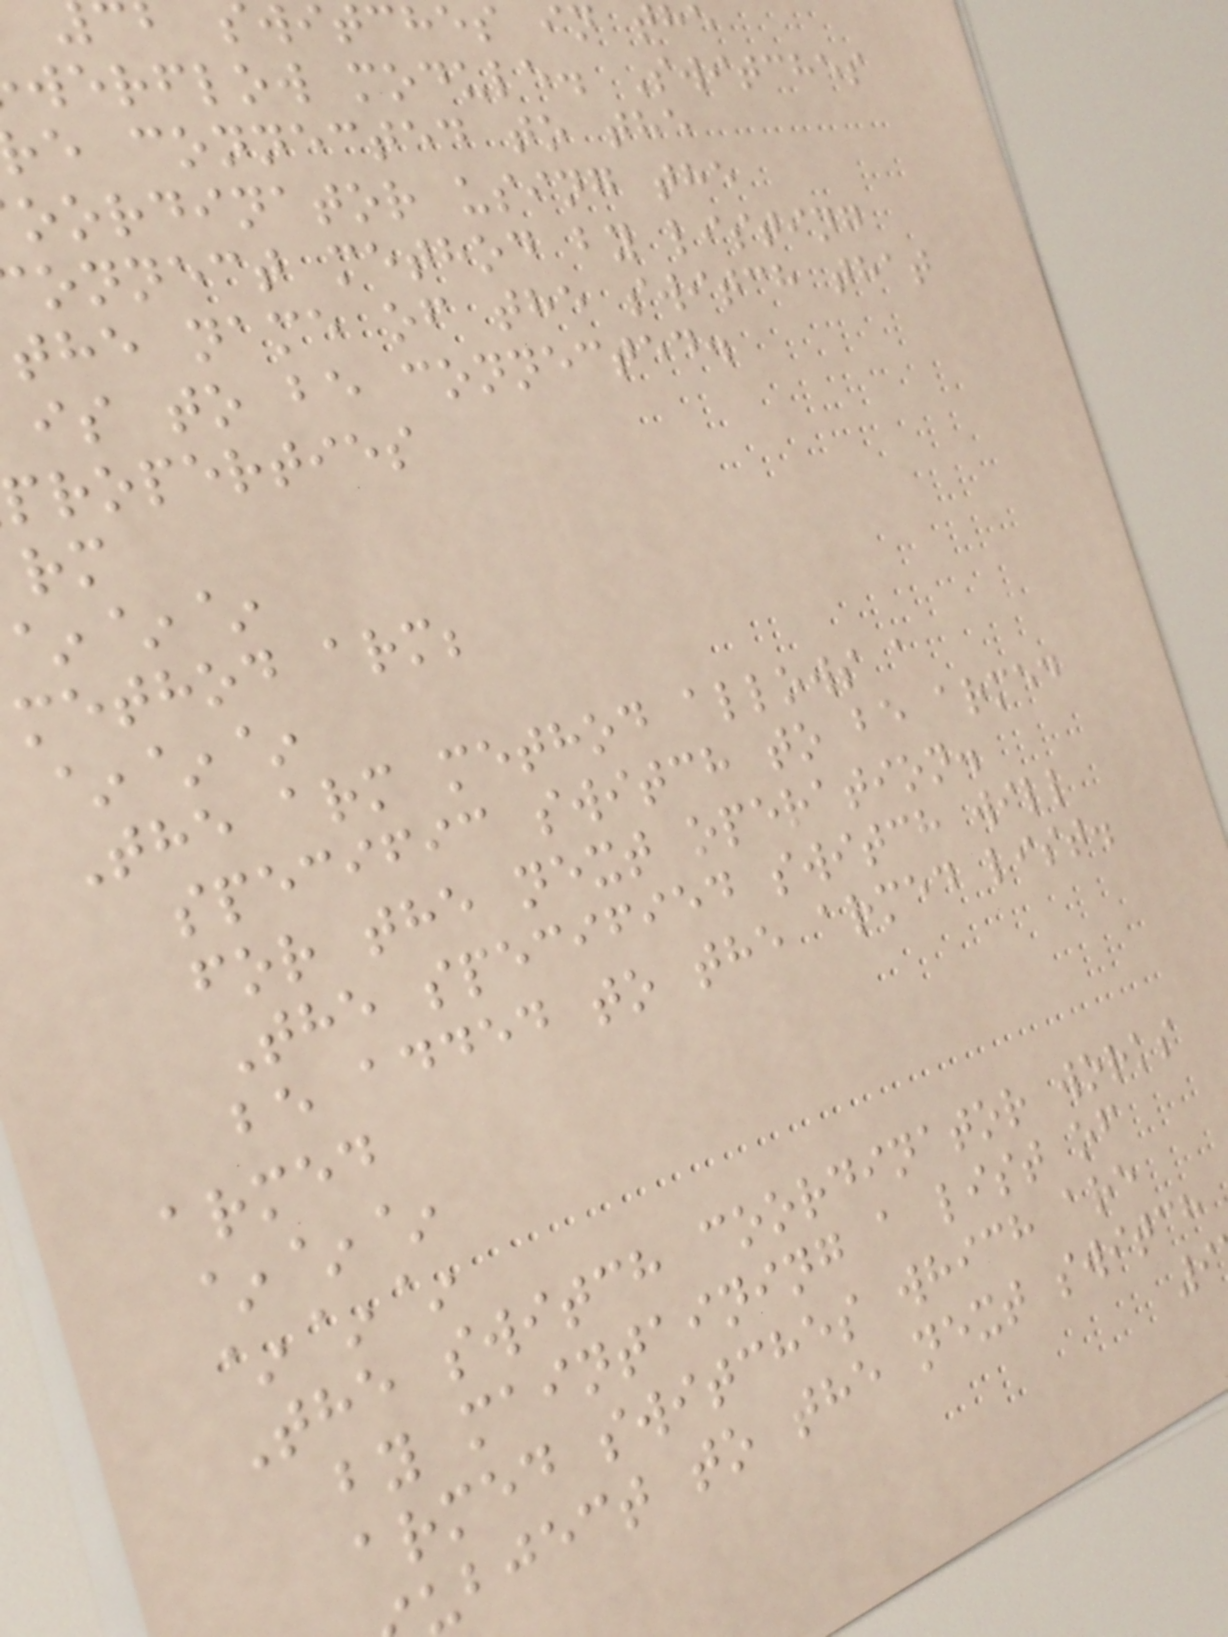switches in the
werflow module. Switches
e connected to the
oordinator using the
onnect method by listing
the name of the switch that
is to be connected.
properties
~~
method arm;
~~~
The arm method allows a
specific switch to be armed
for the next operation.
The specified switch will
be added to the armed list.
armed
~~~
~~~
The switch coordinator works
by maintaining a list of
armed switches which are
ubject to the next switch
